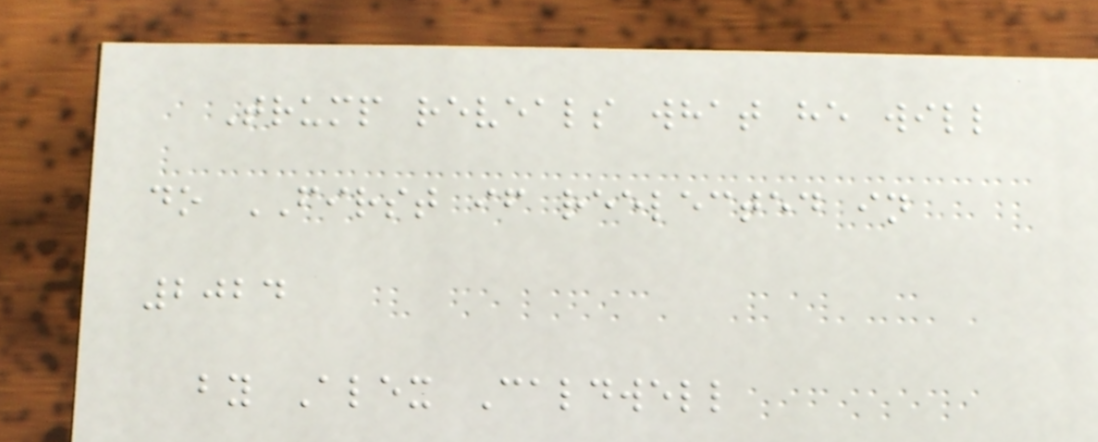Trump reveals what he will
do FIRST if reelected in
2024
by Alex Caldwell
